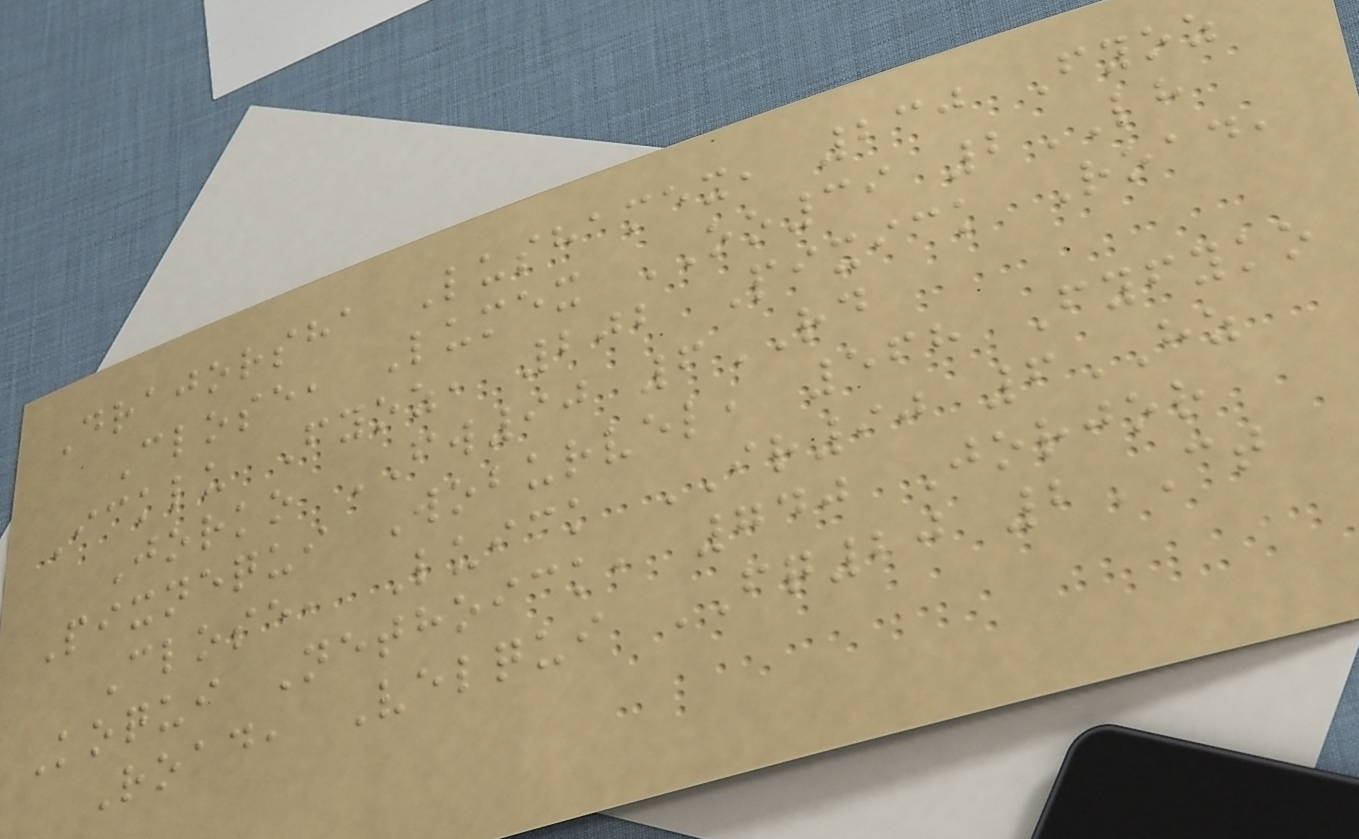Drajorsha Lushamex, 230 Fyoz
Close, Lumex OO39 2LH
Icklu Fyoz, 202 Pixick Road,
Jorko FW90 6RD
Pixnequi Woburvel, 568 Fyfyko
Close, Luick IR90 6HZ
Koqui Nethoick, 740 Jorjor
Road, Velqui FQ20 2CT
